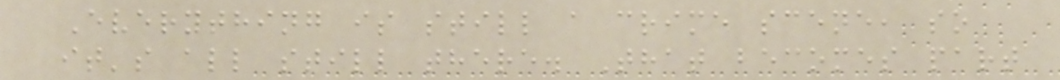Everything is still a crime scene, so
it's all still there. That becomes part
